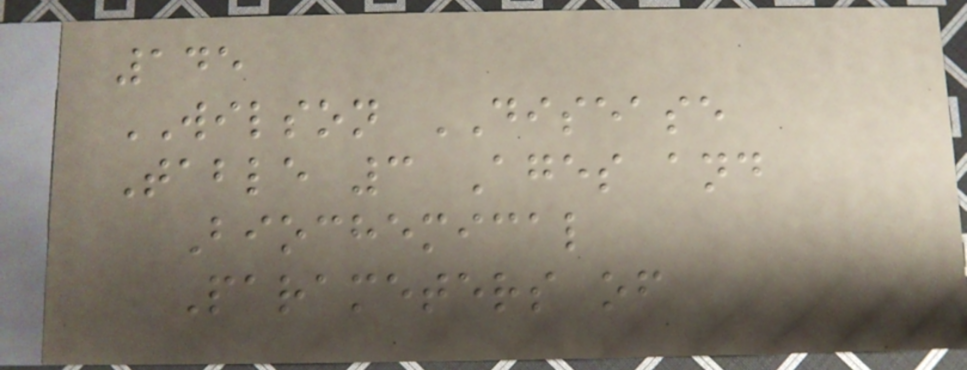145
WILSON DISEASE
Table 3 Ages and
Biochemical
Parameters of
